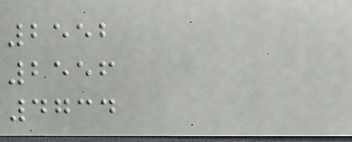2552
2556
4734
